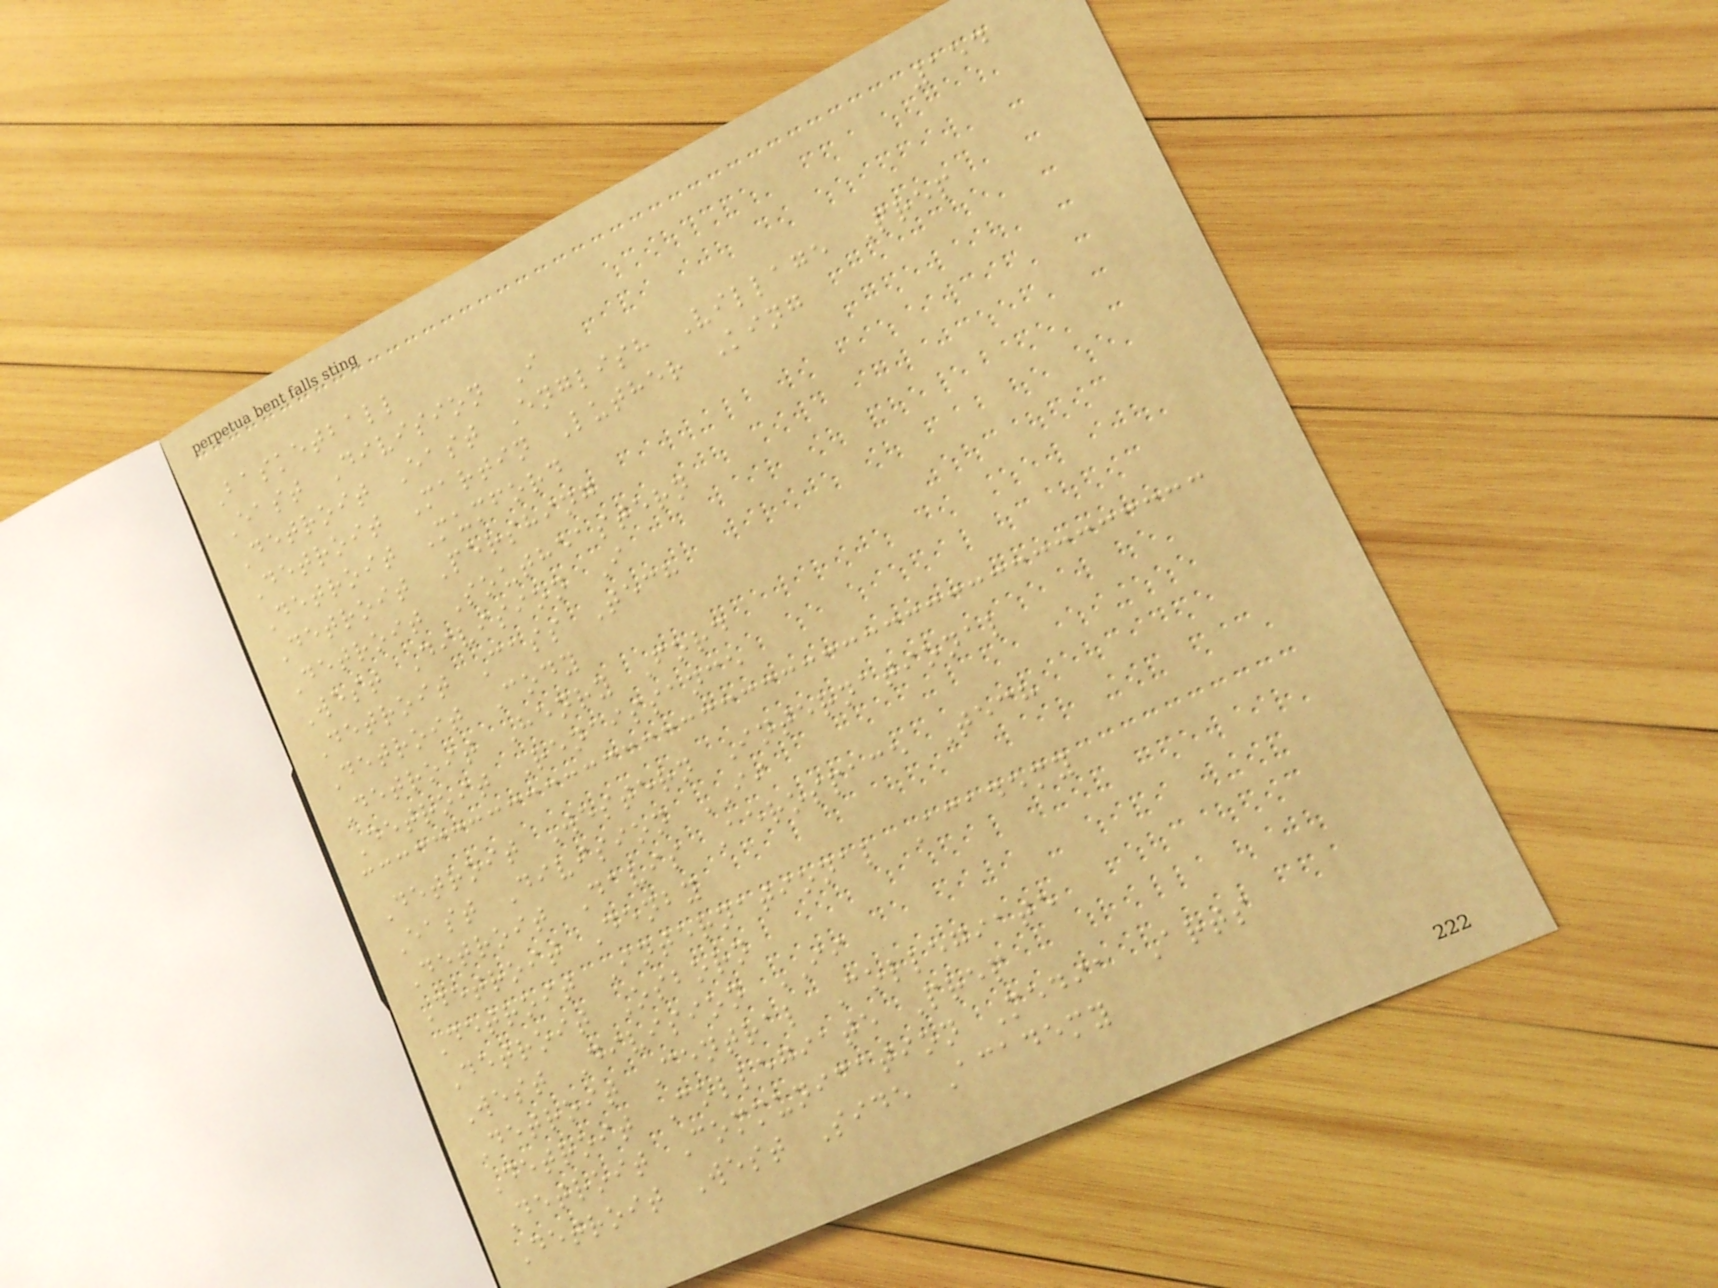154
Basketball
East Division I
Detroit East English Village Prep
Detroit Martin Luther King
Detroit Mumford
Detroit Pershing
Detroit Southeastern
West Division I
Detroit Cass Tech
Detroit Cody
Detroit Henry Ford
Detroit Renaissance
Detroit Western International
East Division II
Detroit Davis Aerospace Tech
Detroit Denby
Detroit International Academy
Detroit Osborn
West Division II
Detroit Central Collegiate
Detroit Collegiate Prep
Detroit Communication Media Arts
Detroit West Side Academy
